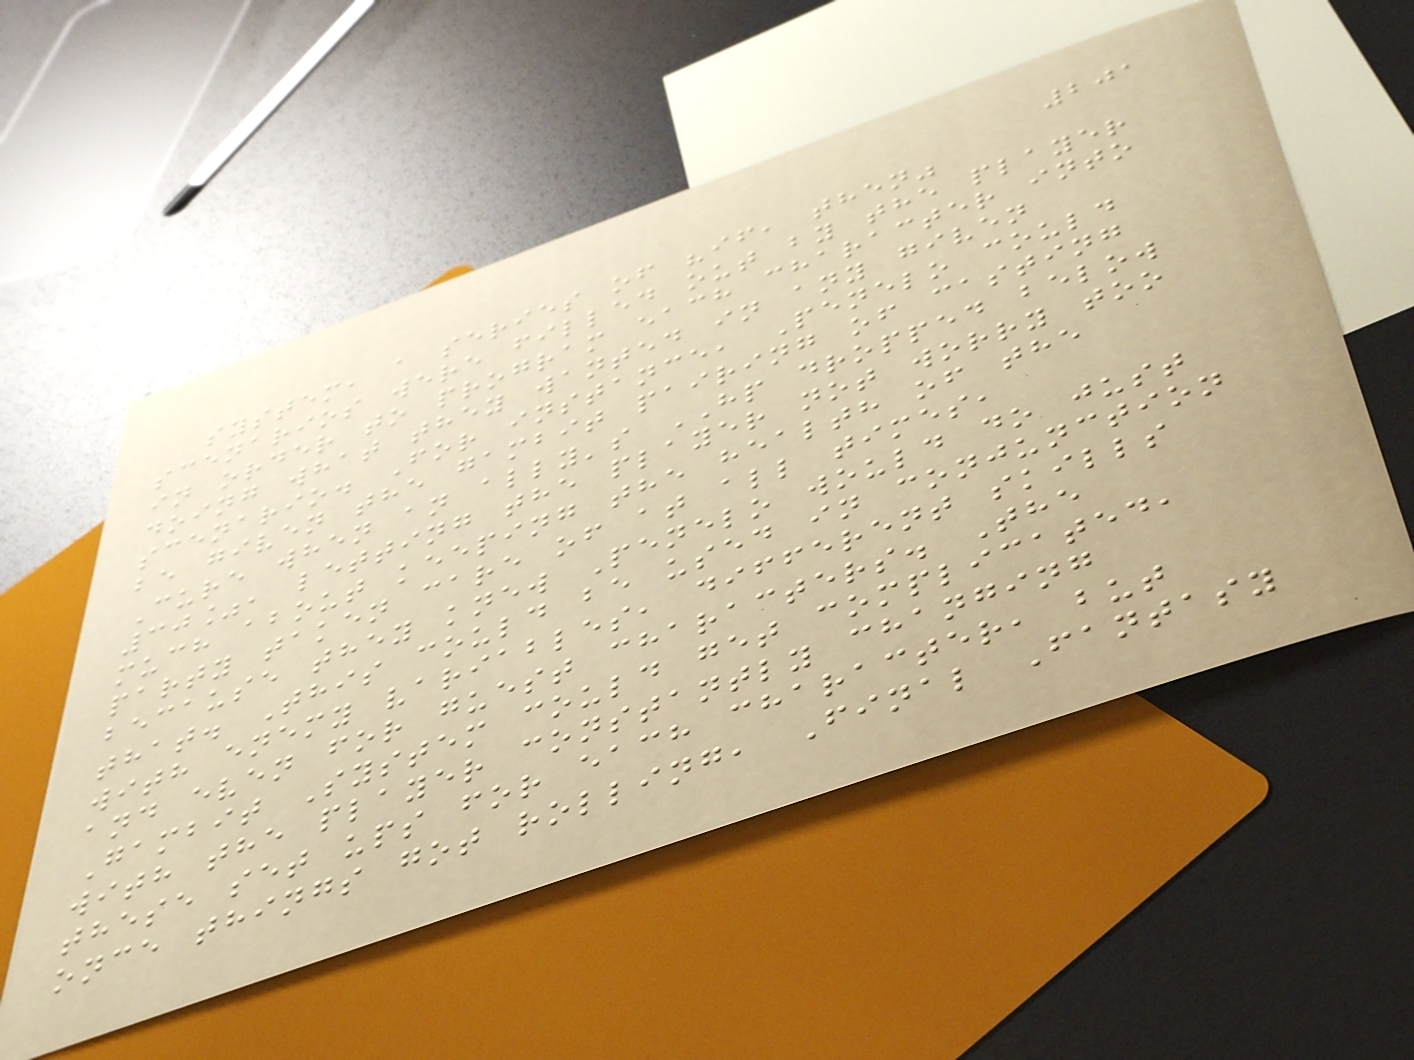201
system, a series of "if, then"
scenarios were filled out by the player
in order to program each character into
doing what they wanted in any given
scenario. For instance, Penelo could
be given the gambit pairing of casting
Cure when an ally's HP dropped below
30%, letting the player not worry too
much about keeping the health of the
party taken care of at all times,
because they knew Penelo would do just
that. This could be used in conjunction
with enemy variables, different skills
and even for guest characters. The
Gambit System could get complicated,
with the player constantly changing
these set ups for each character, but
once things got rolling, Final Fantasy
